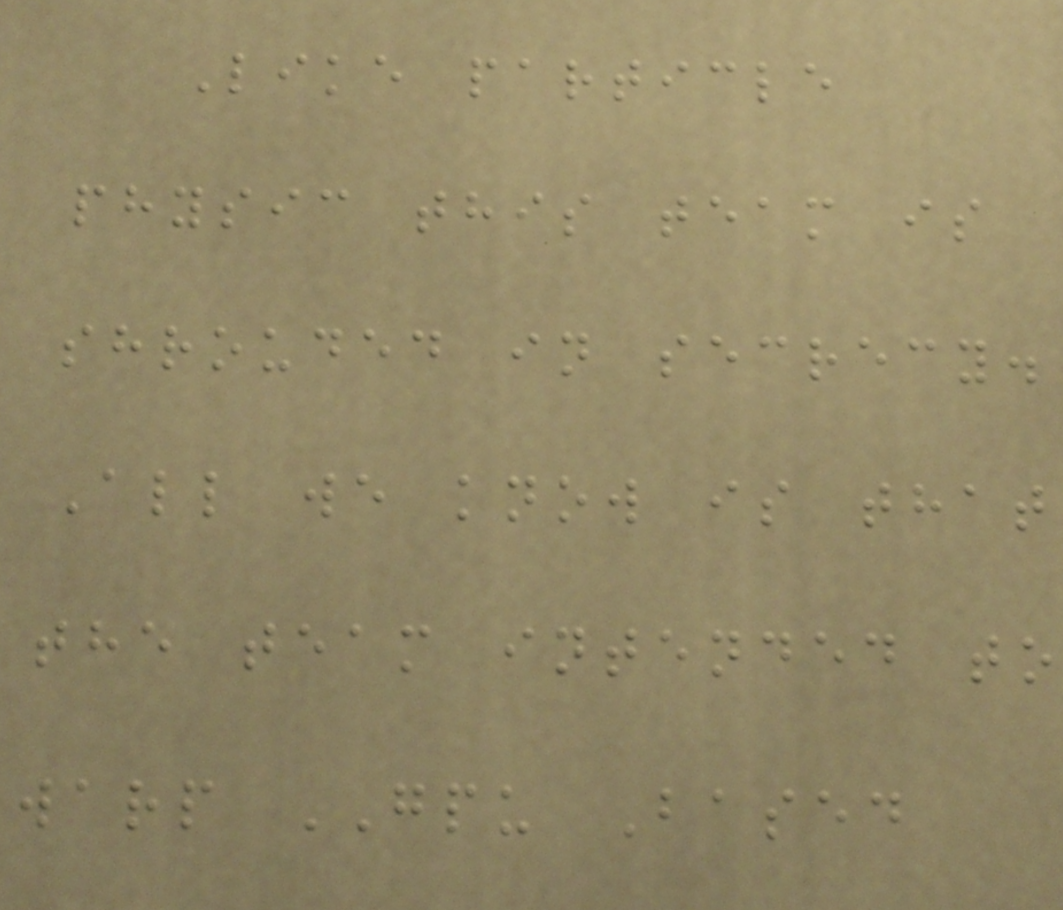Like particle
physic this team is
shrouded in secrecy.
All we know is that
the team intended to
warp GPU Based
